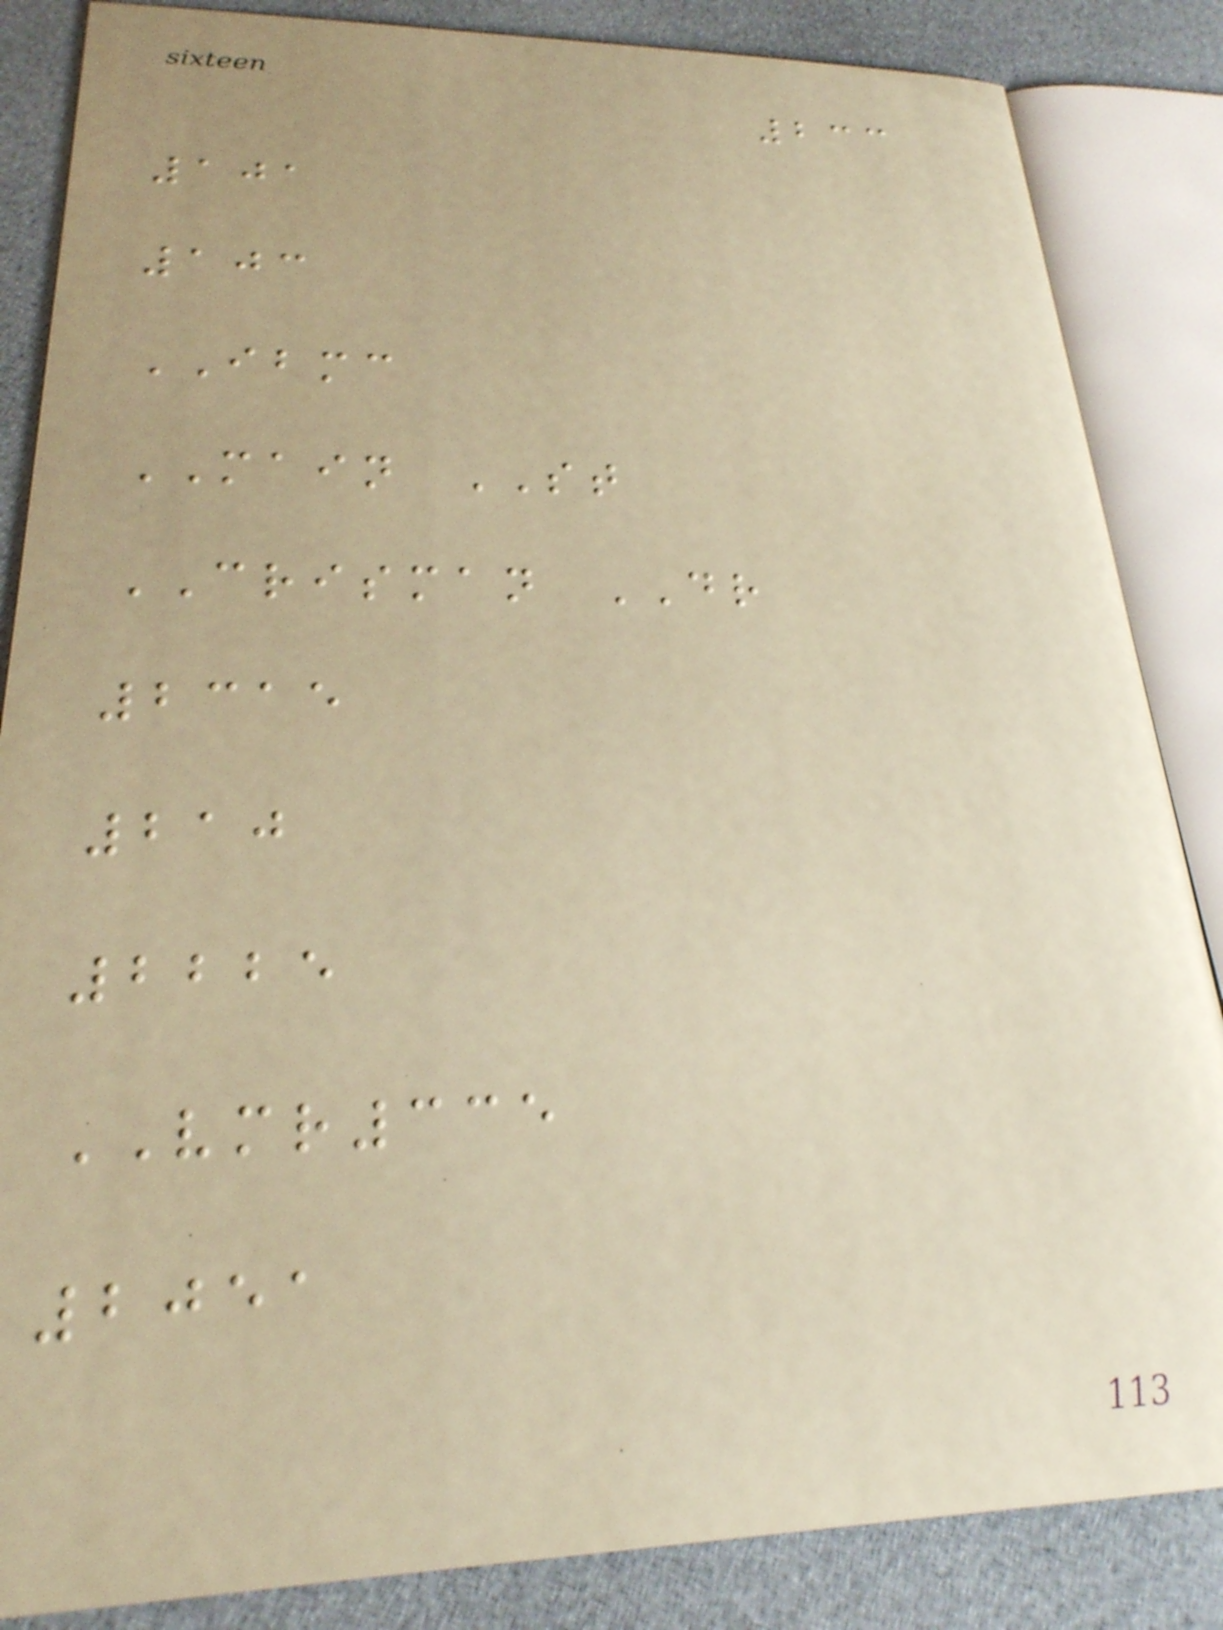233
101
103
IBMC
MAIN ST
CRISMAN DR
2315
210
2225
VMR335
2051
